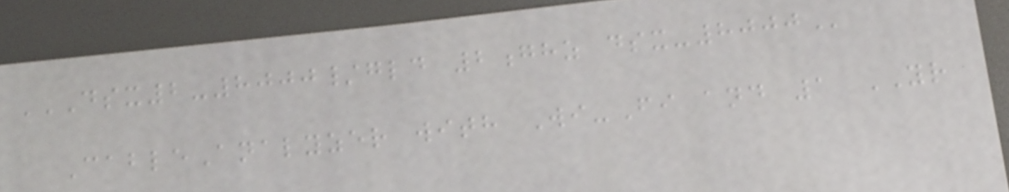DSX2-8000/GLD 2GHZ DSX-8000
CableAnalyzer with Wi-Fi and 1 YR
